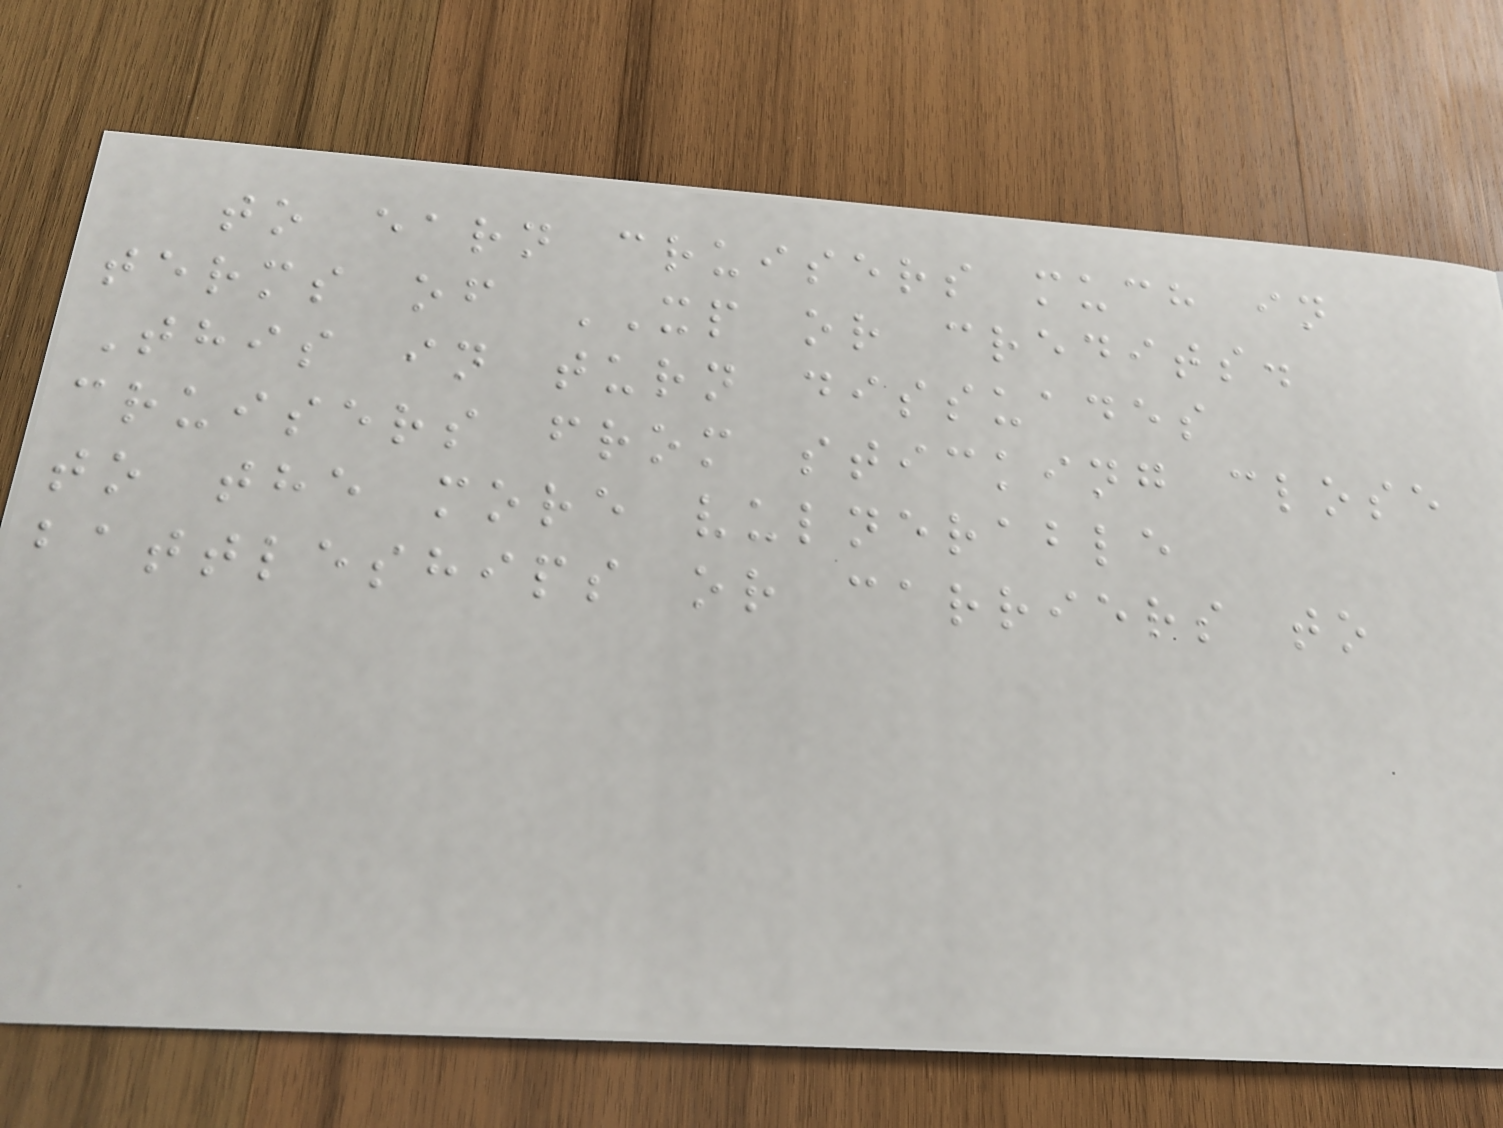to earn cruisers much in
terms of XP or credits.
This in turn dissuades
cruisers from sticking close
to the more vulnerable
battleships or carriers to
